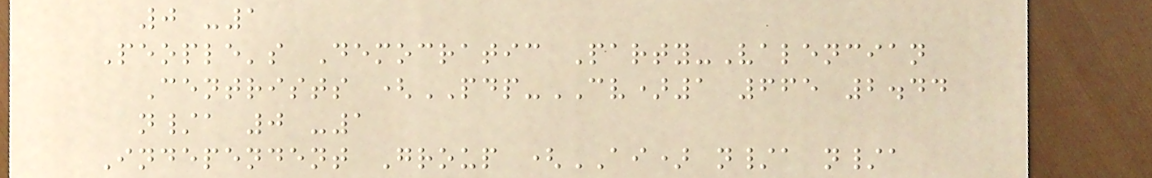0 -1
People's Democratic Party-Valencian
Centrists (PDP-CV)1 665 2.44
n/a 0 -1
Independent Group (AI) n/a n/a
